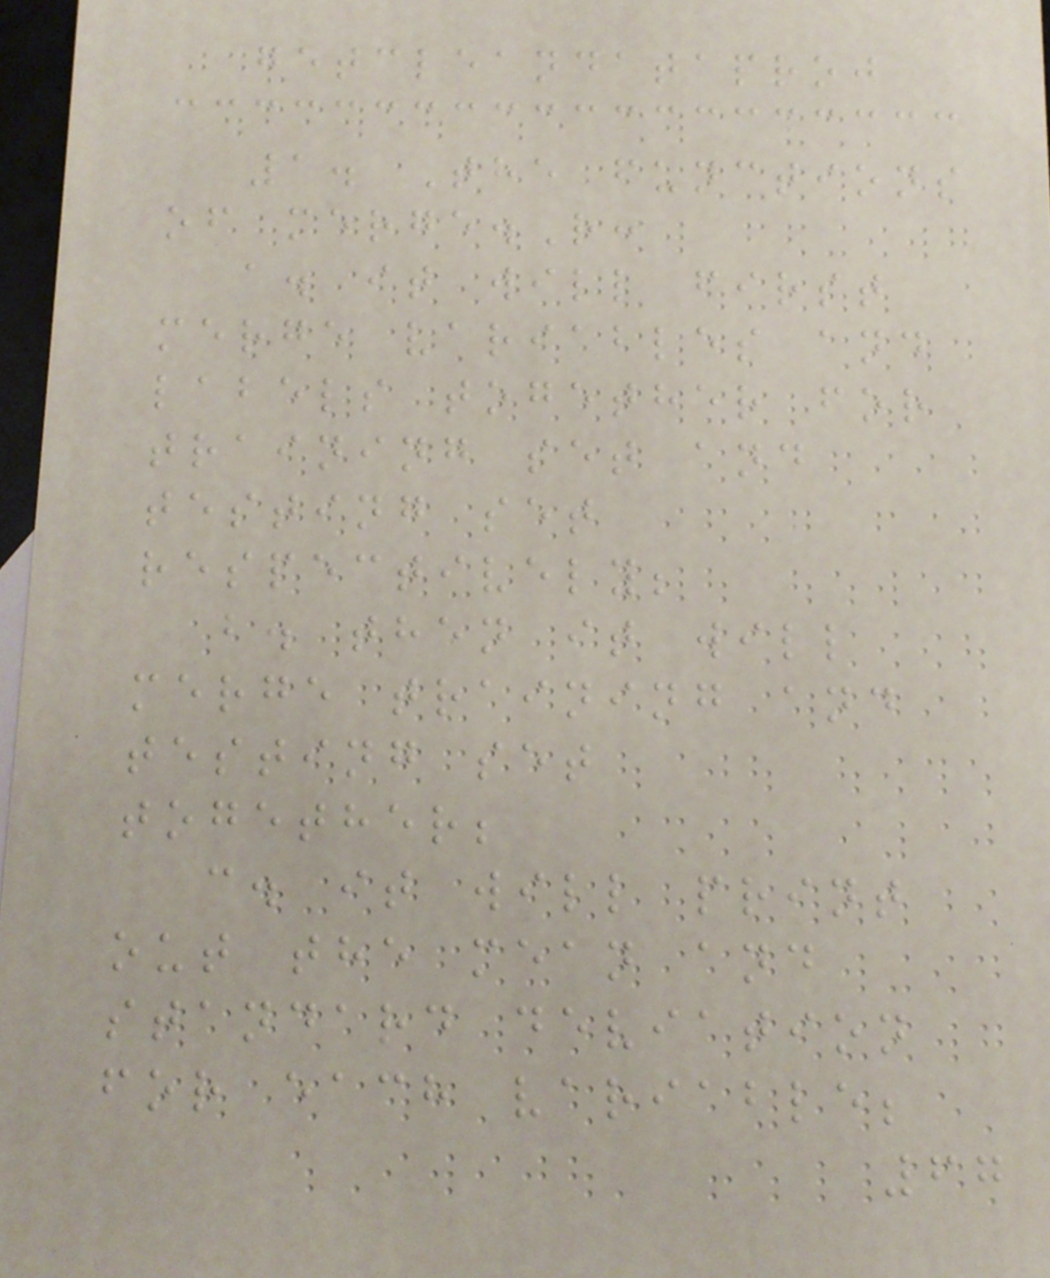getcleandataproj
1. The functions
of merge.R:
a. it will first
merge variables and
labels together for
training set and
testing set
respectively;
b. then it will
merge training and
testing set
together;
c. it will print
out the mean and
standard deviation
for each variable;
67
